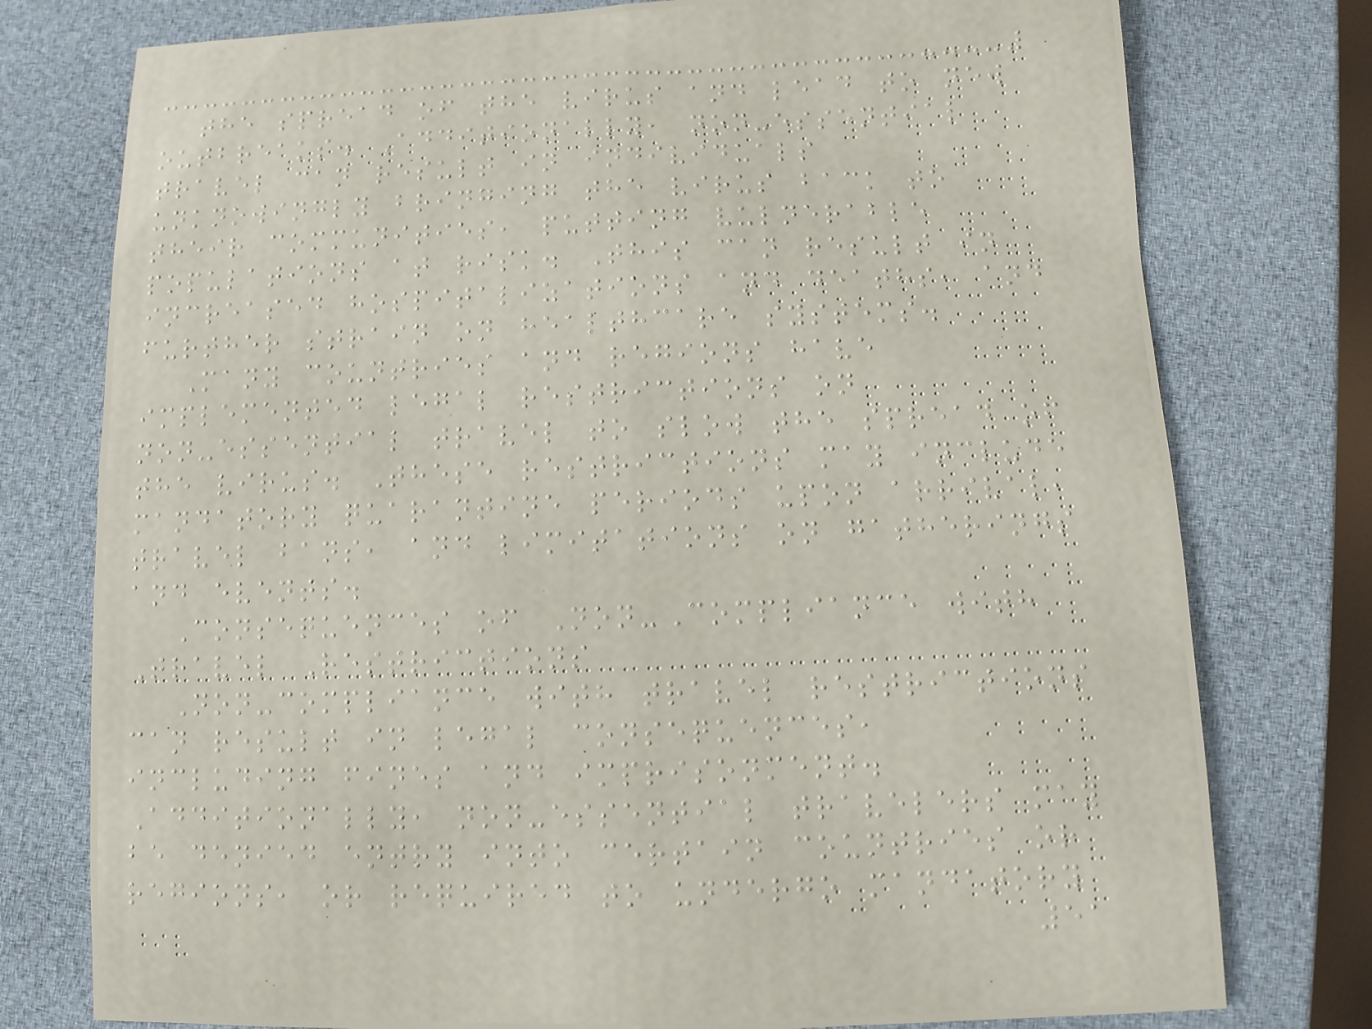the spread of the virus and lead to new
outbreaks. Additionally, non-essential
travel can result in individuals
unknowingly bringing the virus back to
their communities, putting vulnerable
populations at risk. This can result in
increased hospitalizations and deaths, and
further strain on healthcare systems.
Many countries and regions have
implemented legal restrictions on
non-essential travel to slow the spread of
the virus. These restrictions may include
mandatory quarantine periods upon arrival,
travel bans, and limitations on gatherings
and events.
Consequences of Non-Compliance with
Travel Restrictions
Non-compliance with travel restrictions
can result in legal consequences,
including fines and imprisonment.
Additionally, non-essential travelers may
be denied entry into certain countries or
regions, or required to undergo mandatory
51
